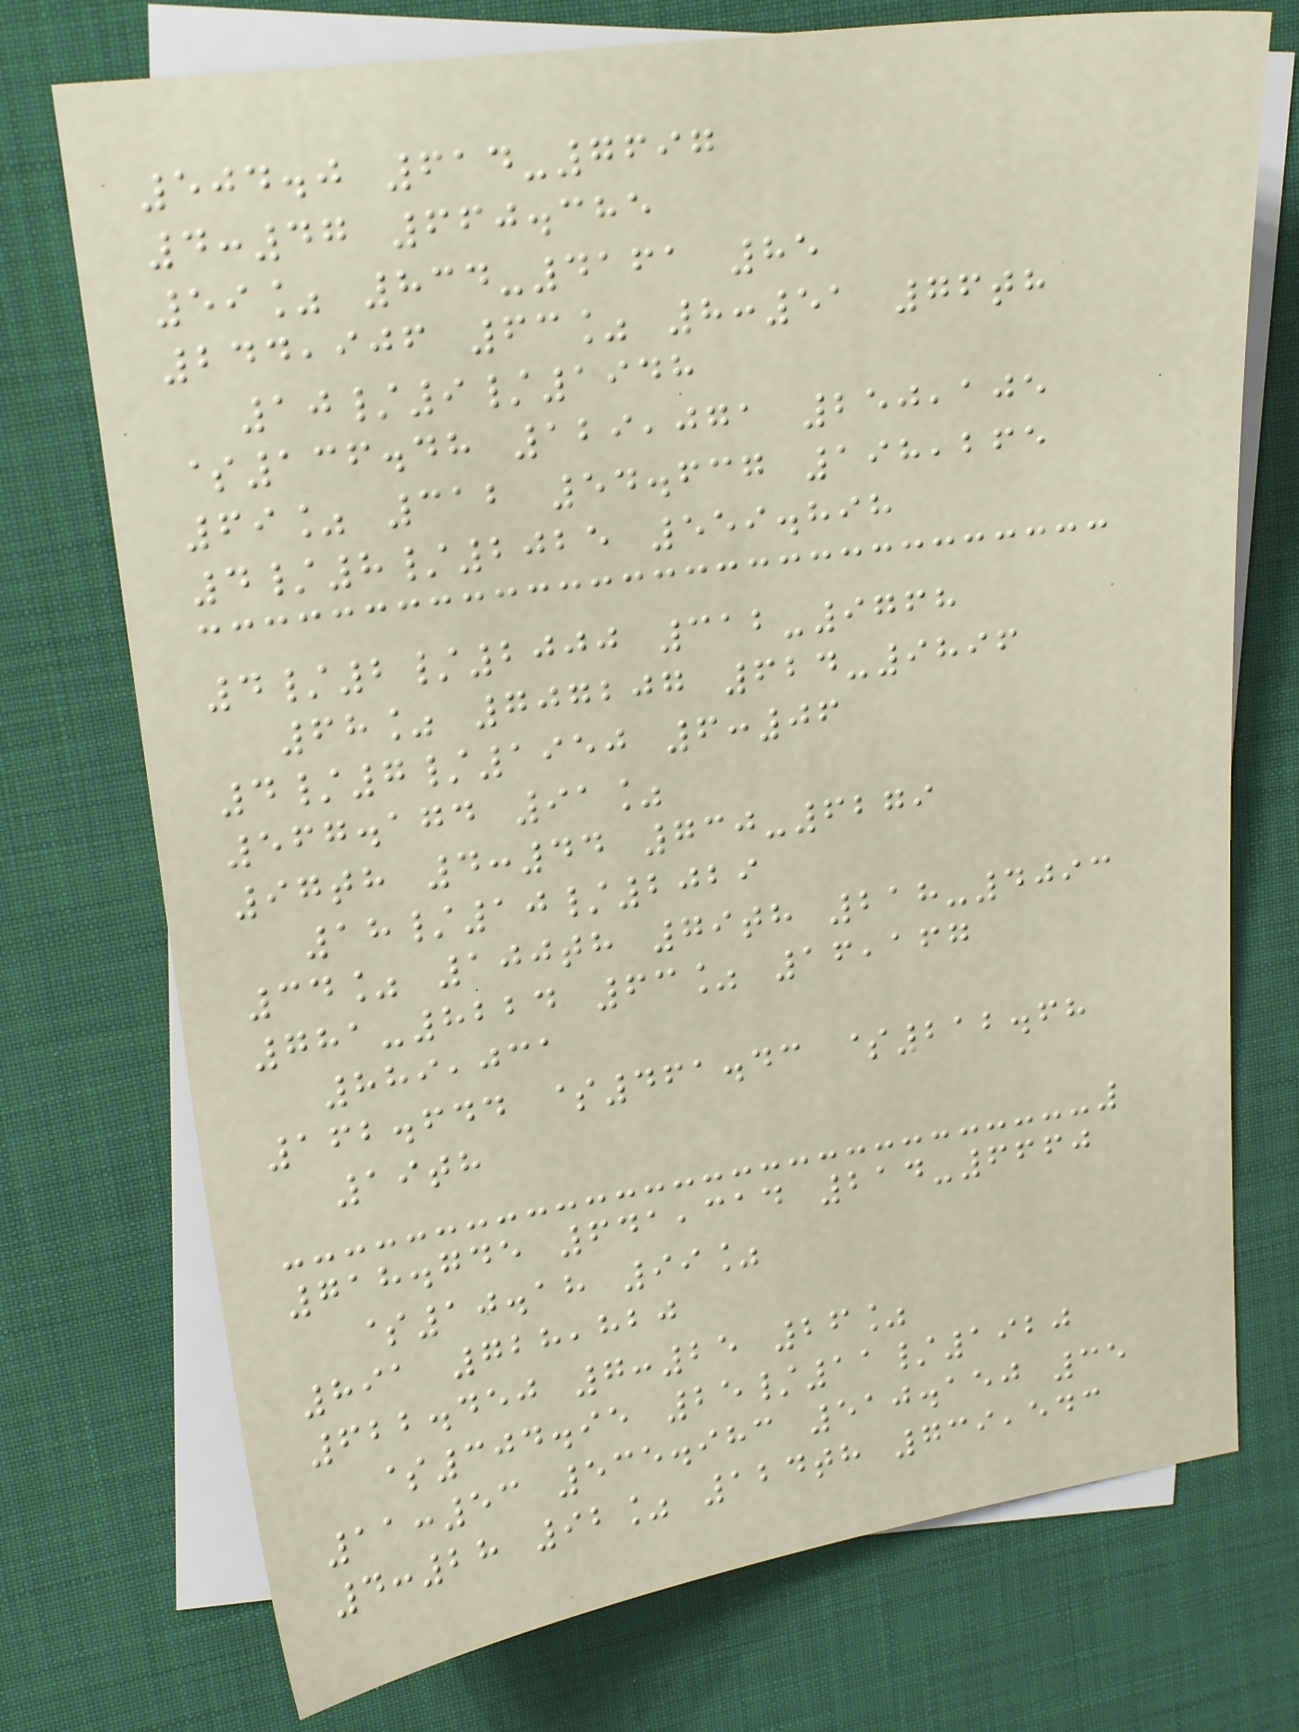504.0 614-7697
4:47 660.385
59% 834-4161 85
244,906 63% 8:51 76th
10/9/1948
$136.48 129,071 250,105
69% 312 54.637 198,265
4/8/2025 559.898
4/2/2000 312-9768
68% 707207 624-9896
4/7/1950 6:06
567.174 91%
97th 4:44 730-6279
18/10/2029
34% 100th 79th 218-4093
781-8224 63% 16,167
889,031
162.644 $461.43 $212.68
19th
718.745 641,314 214-6660
$10.18 99%
891 728,820
622.450 7:25 26%
$304.95 25/11/1920
11:53 535.983 510.150 35
4:28 92% 124th 739,543
